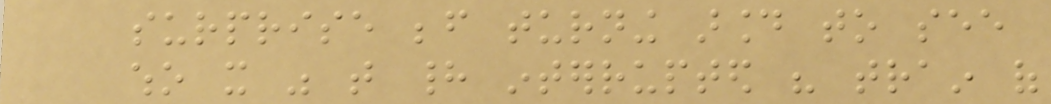surprise before turning around to see
who it was that had interrupted his train of
